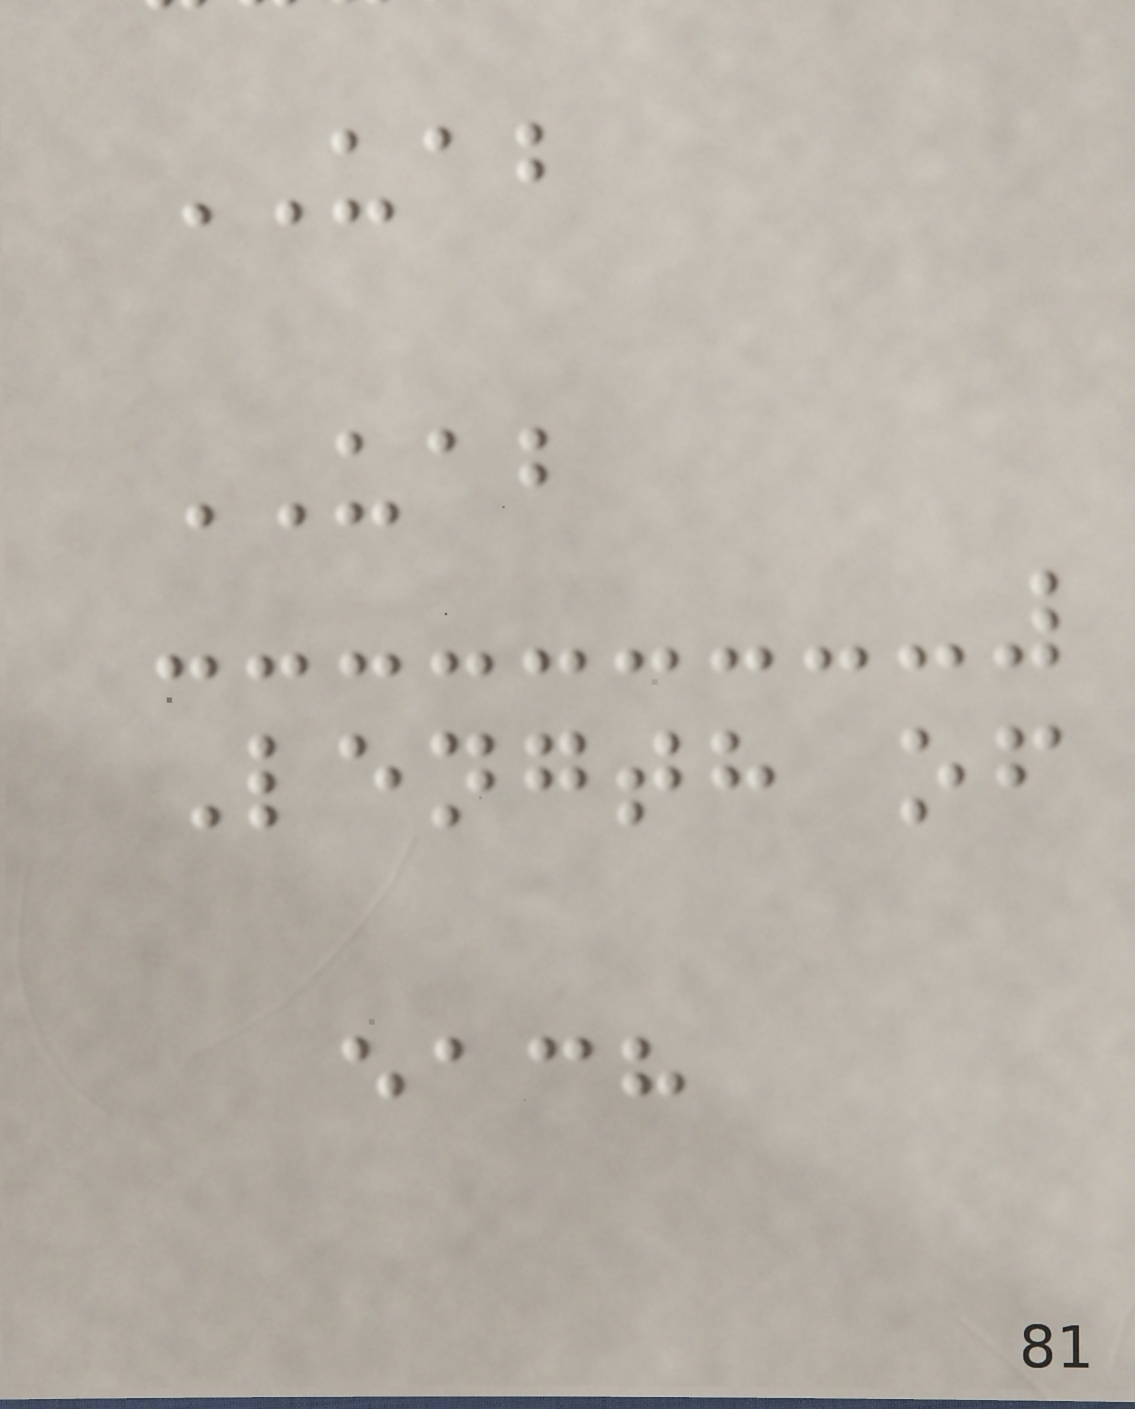UAB
UAB
Length of
each
